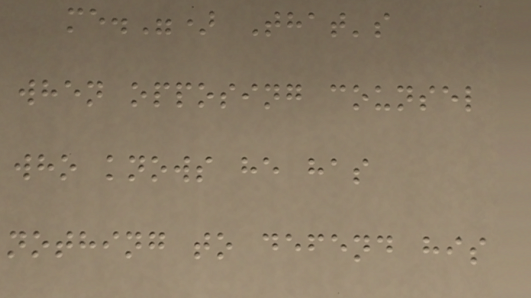me.") That's
when opposing counsel
who knows he has
nothing to defend his
